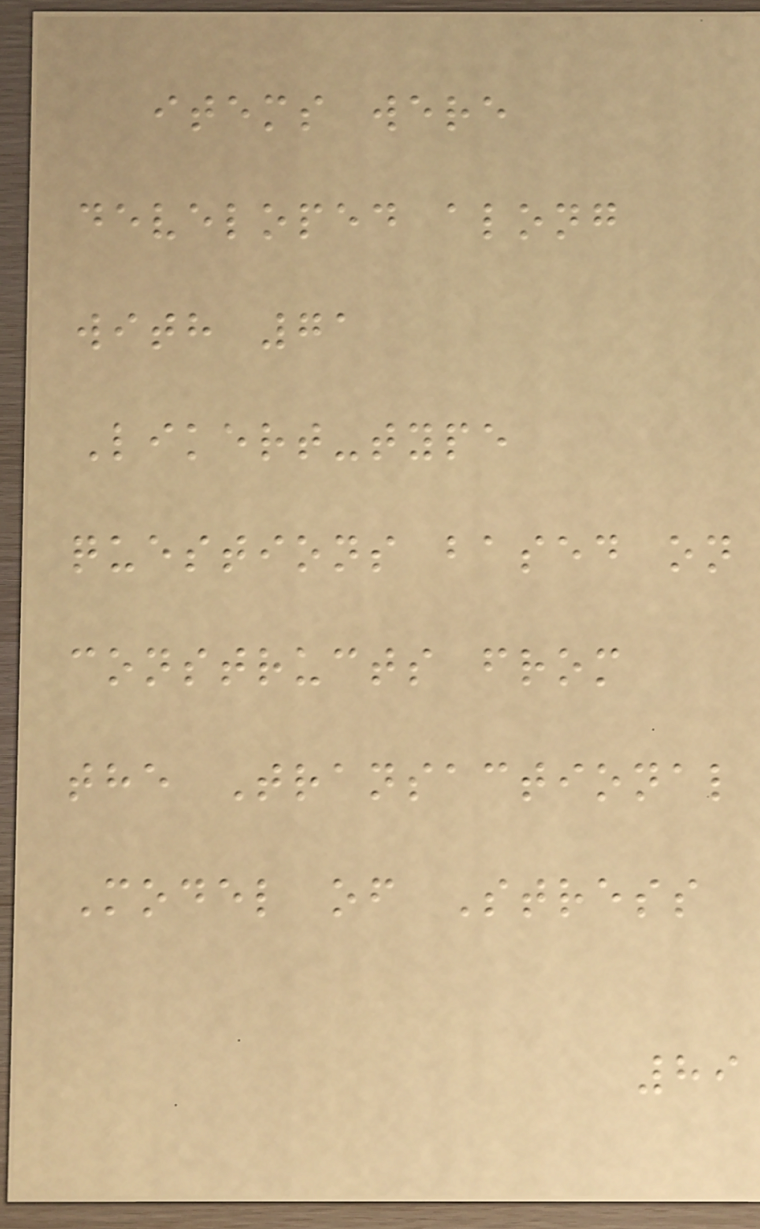items were
developed along
with 71
Likert-type
questions based on
constructs from
the Transactional
Model of Stress
89
